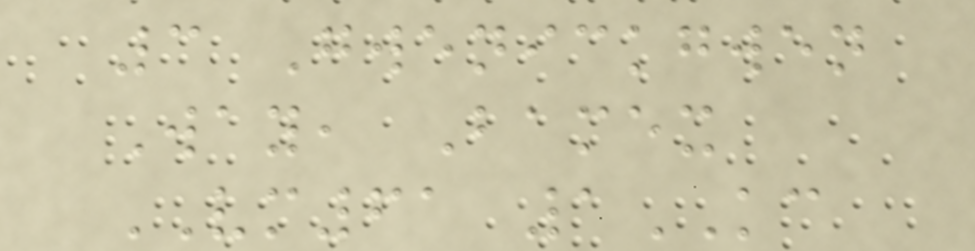3 Gwenickgwen
Way, Bamex
VM61 1KC
